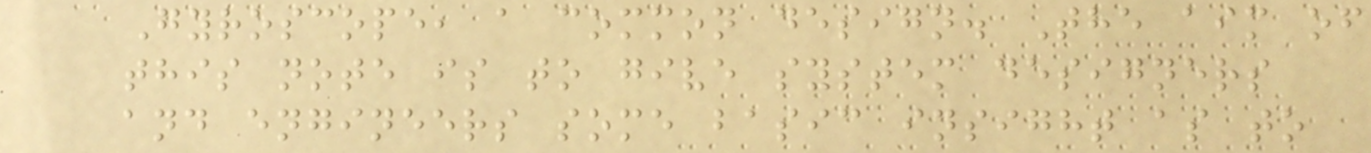Gyroscope, a common design. The aim of
this note is to give system designers
and engineers some basic insight as to
